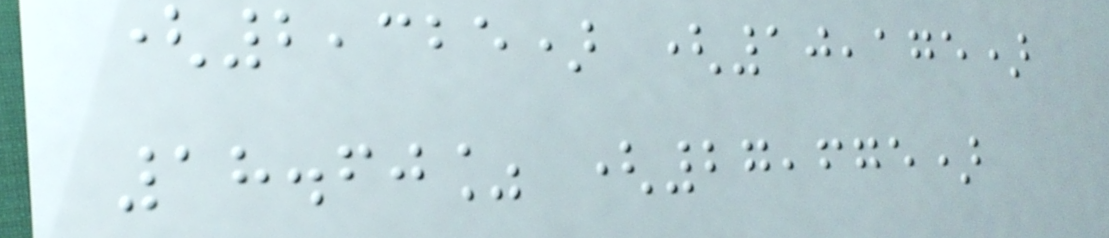(2,325) (10,175)
18.60% (27,675)
